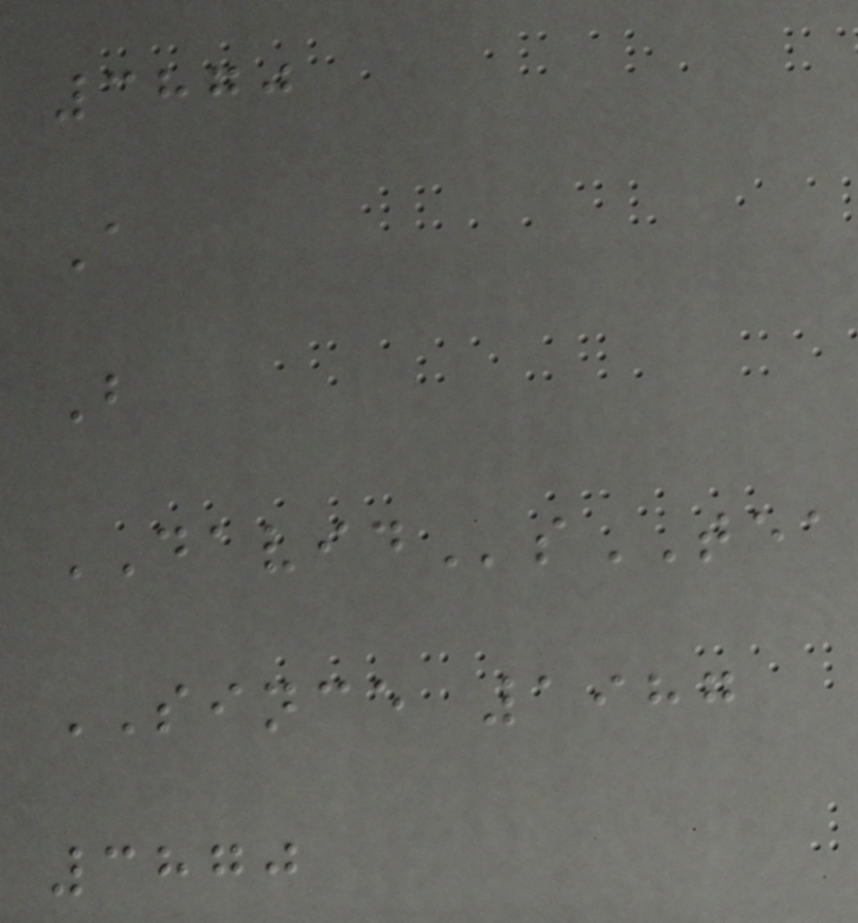3870
A
B
DAVIDsTEA
SINCE 1987
3870
